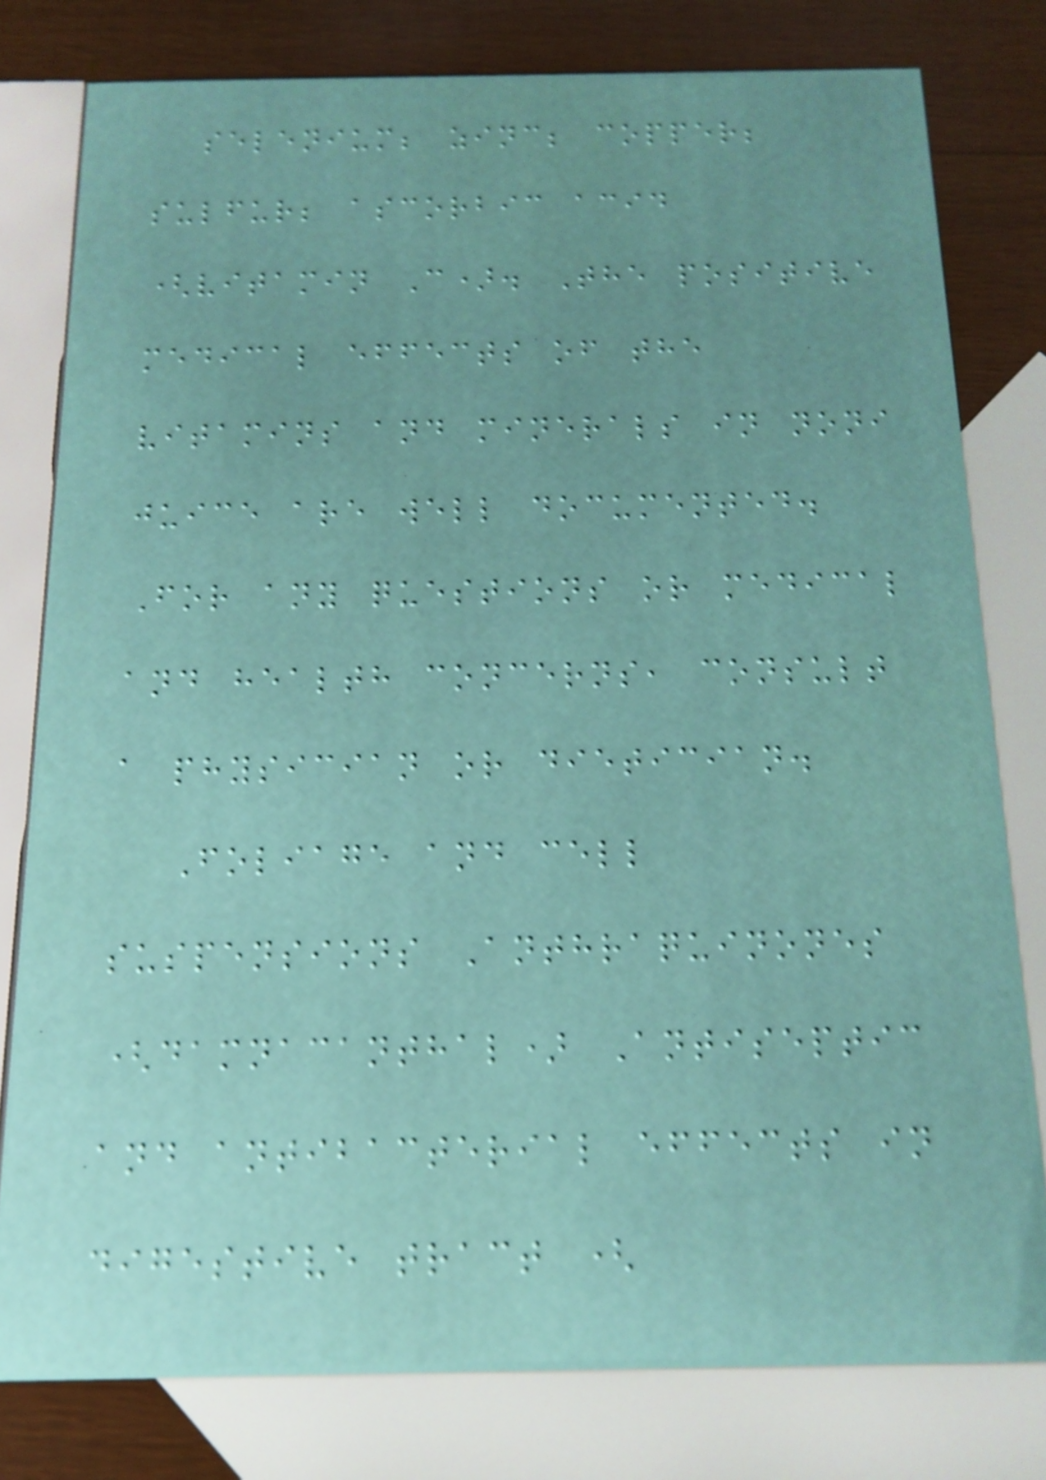selenium; zinc; copper;
sulfur; ascorbic acid
(vitamin C). The positive
medical effects of the
vitamins and minerals in noni
juice are well documented.
For any questions or medical
and health concerns, consult
a physician or dietician.
Foliage and cell
suspensions Anthraquinones
(damnacanthal) Antiseptic
and antibacterial effects in
digestive tract (
